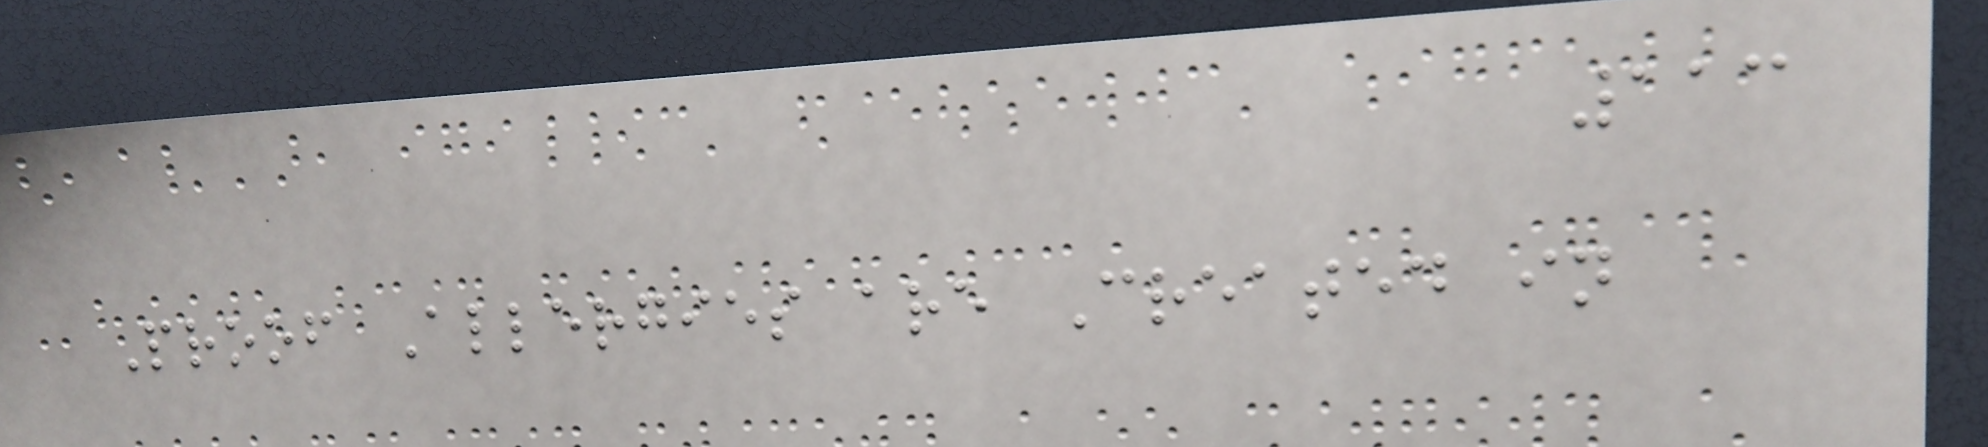113
Proof Allergies are Created in
